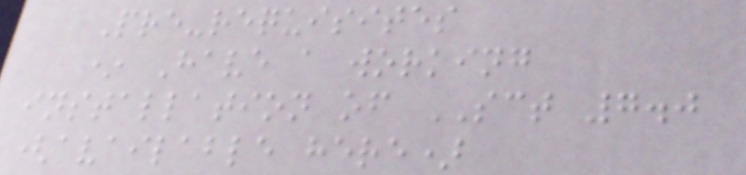Pre-requisites
* Have a working
installation of SCT 7.0
(available here)
